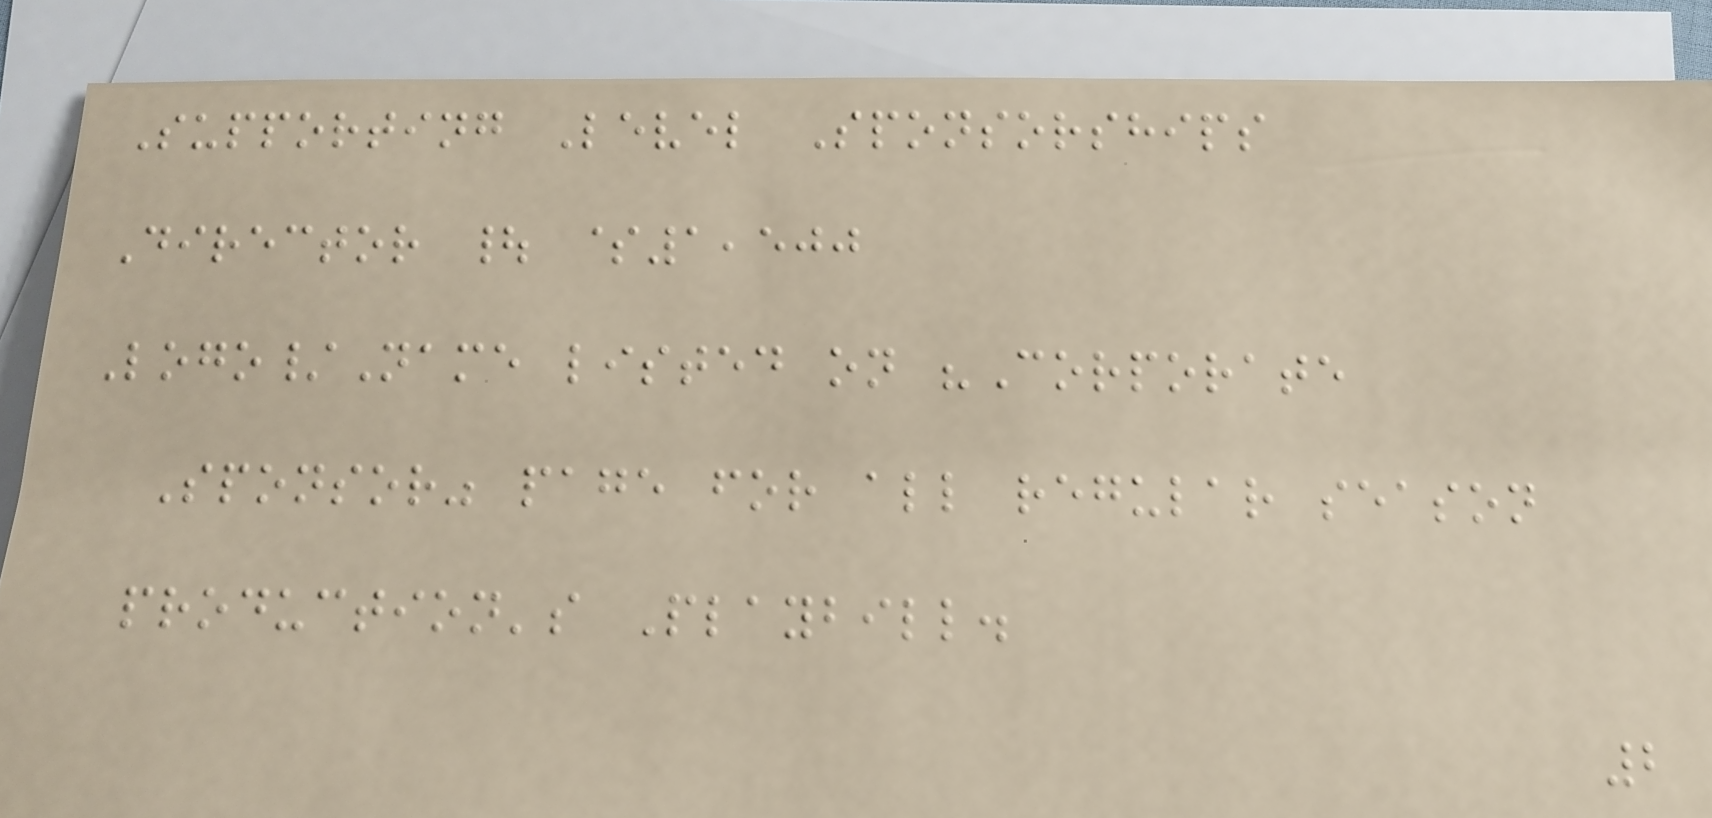Supporting Level Sponsorships
Director | $1,500
Logo/Name listed on "Corporate
Sponsor" page for all regular season
production's Playbill.
2
